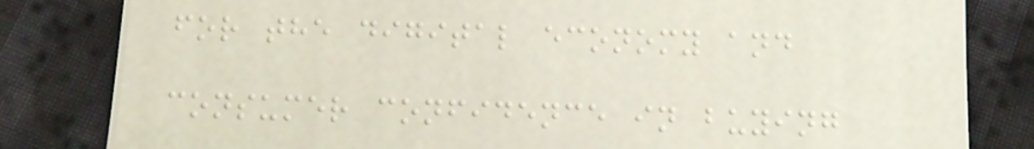for the digital economy and
consumer confidence in buying
